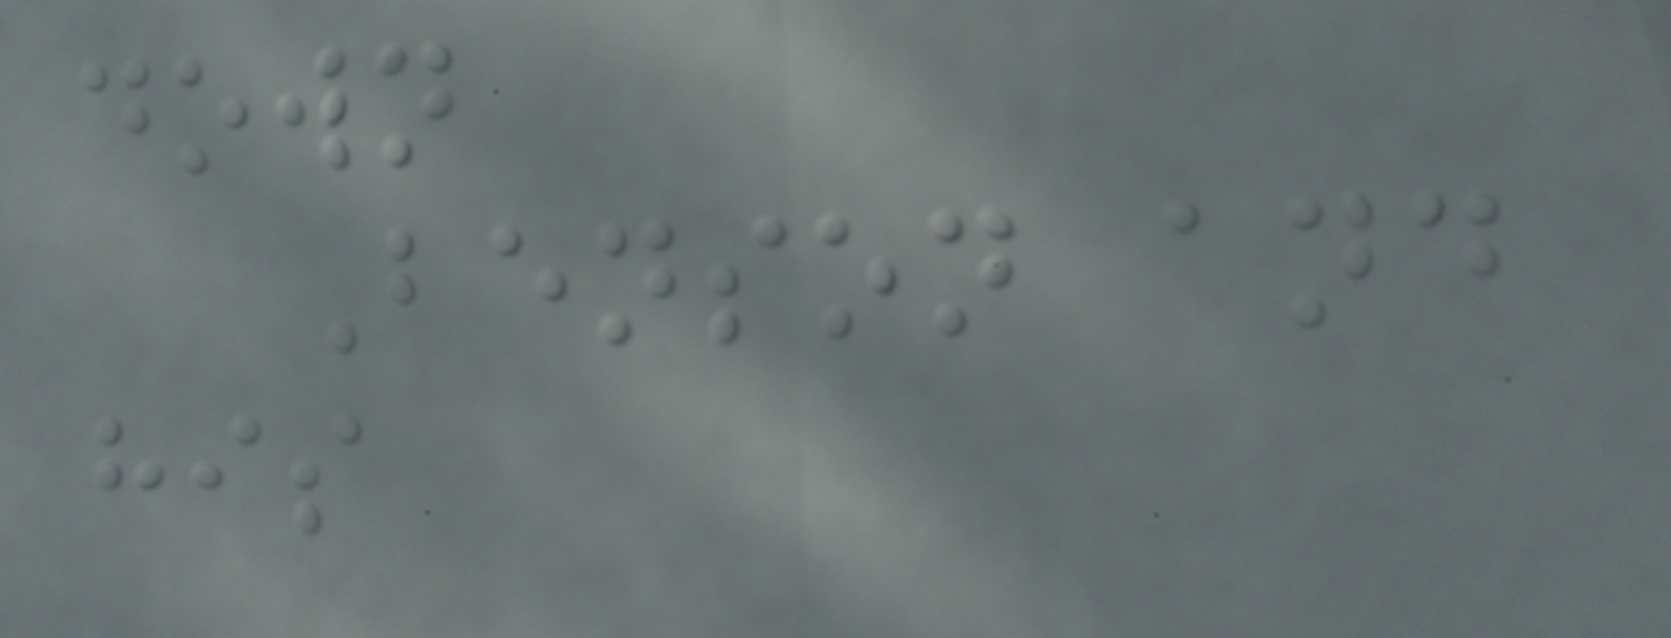down
Benson and
his
